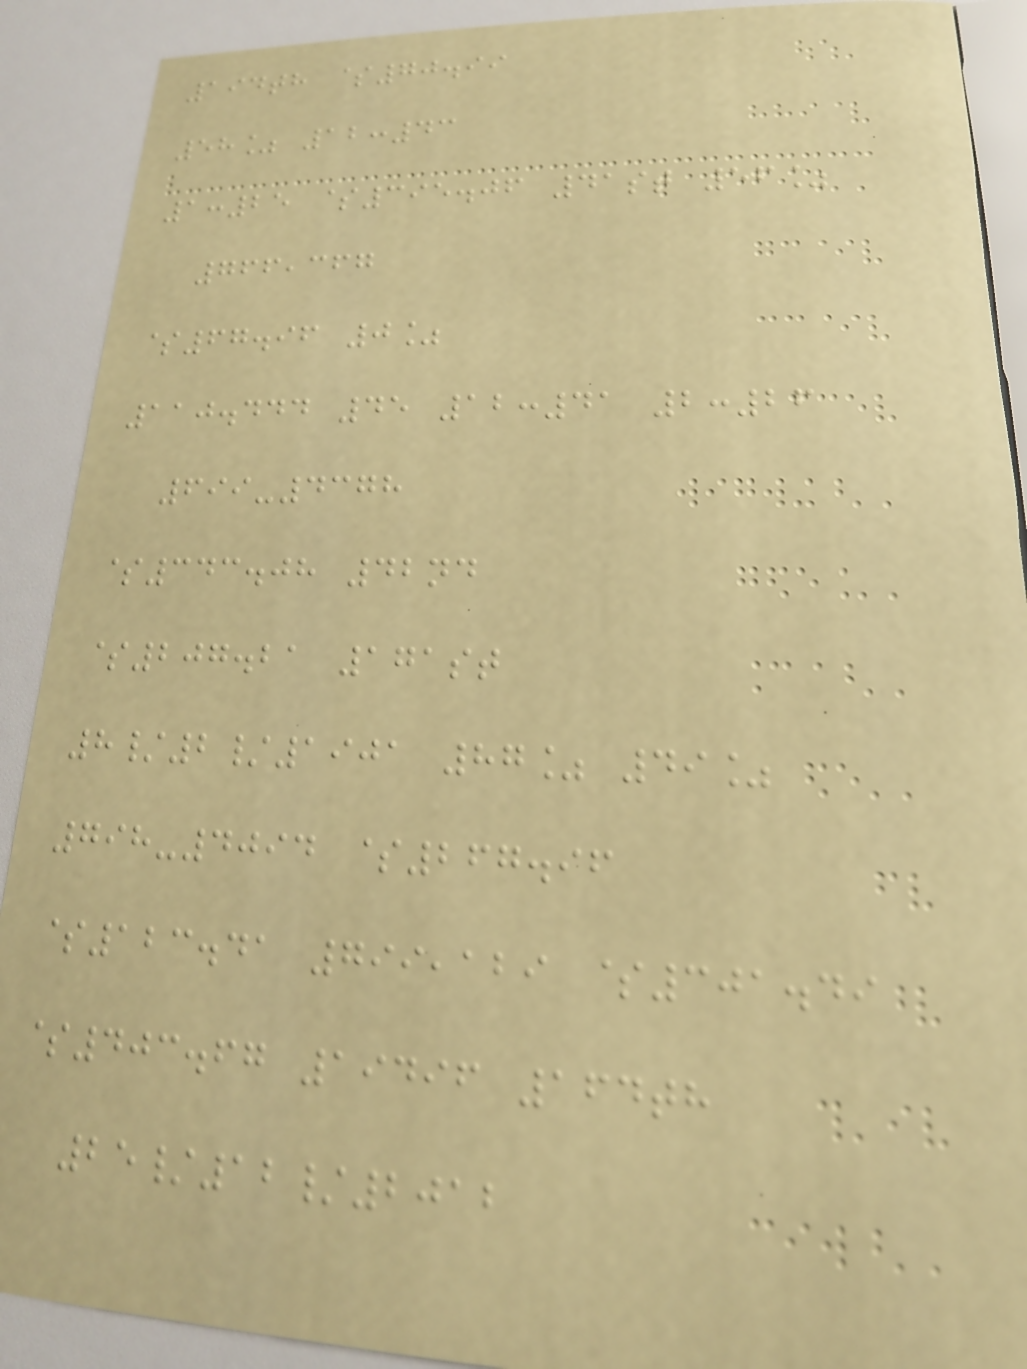194th $70.99
58% 12:43
1:25 $395.06 41st 56%
766,367
$67.96 0%
110.444 45 12:41 2:26
699-4378
$343.08 42nd
$207.21 171st
8/2/1901 87% 49%
798-4094 $267.96
$123.41 799,129 $301.49
$403.67 19496 164th
25/12/2012
